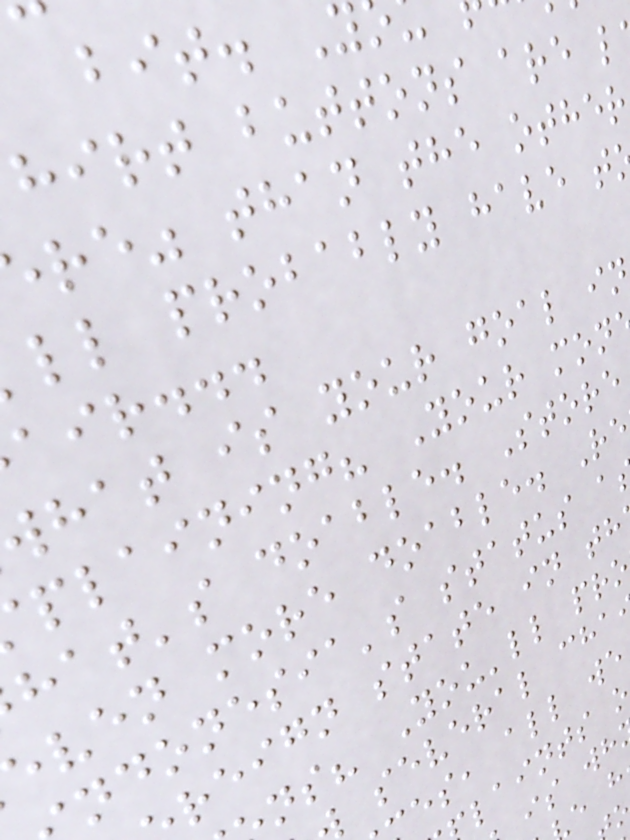hirt buttons are l
re" than the other
ll probably have t
air...
hat is your goal in
plaining? Your mon
hat's doable. Store
ven more doable. Re
ndonesia's status a
reign state in th
ns? You'll pro
several cha
es, all we
